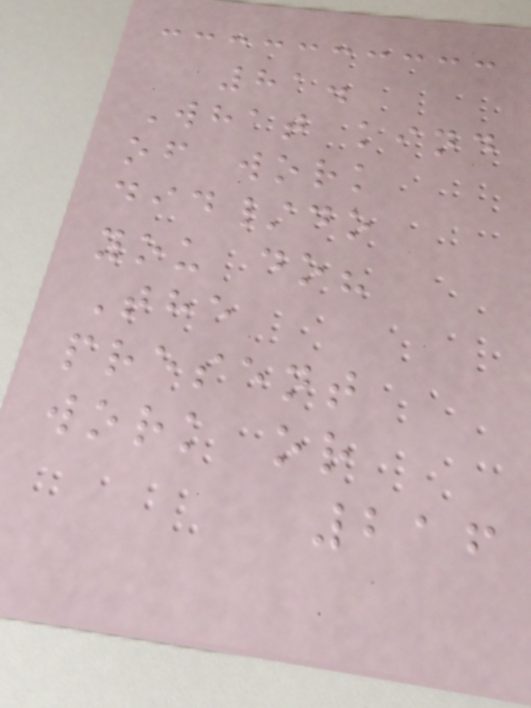81.
What kind
of work
did/do
you do?
The
present
work or
216
